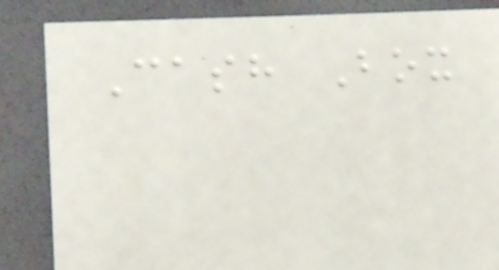Cash Box
